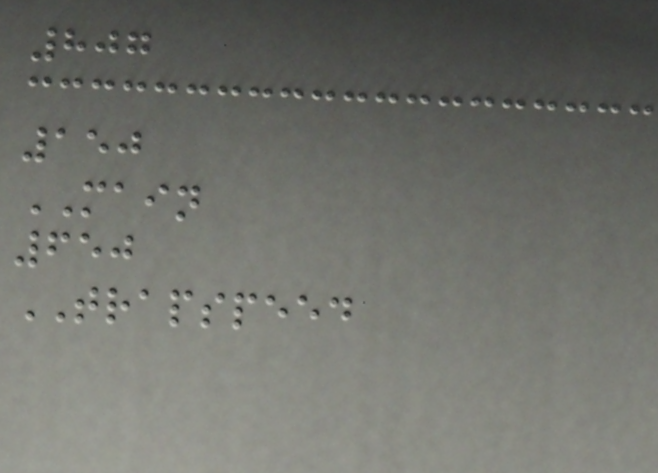807
150
MAIN
650
TRAPSPEED
